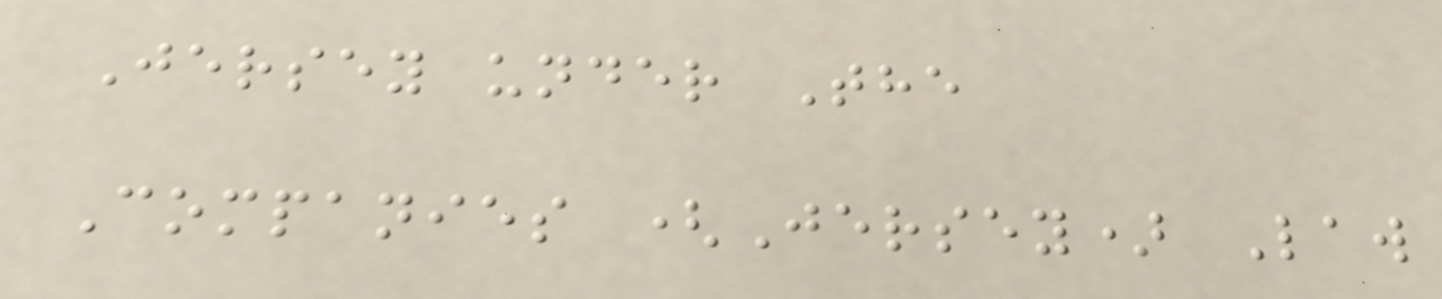Jersey under The
Companies (Jersey) Law
